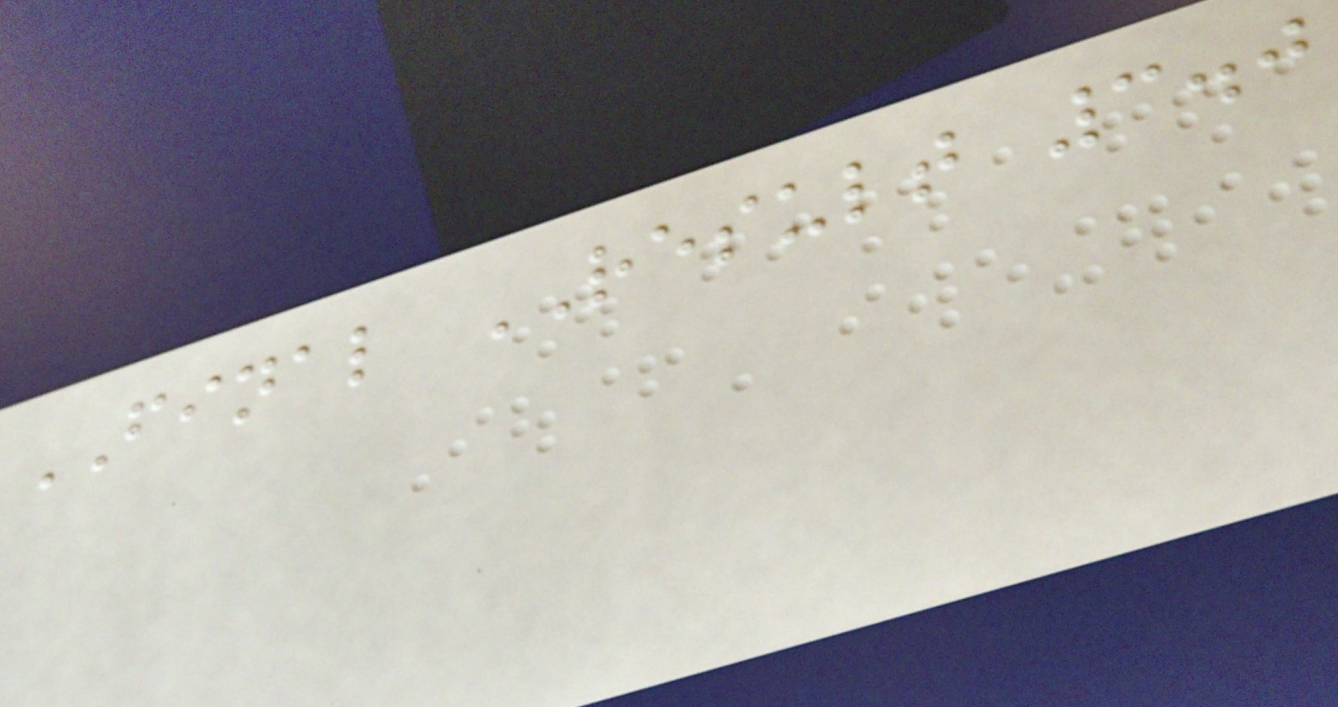FINAL RESULT 3.0
